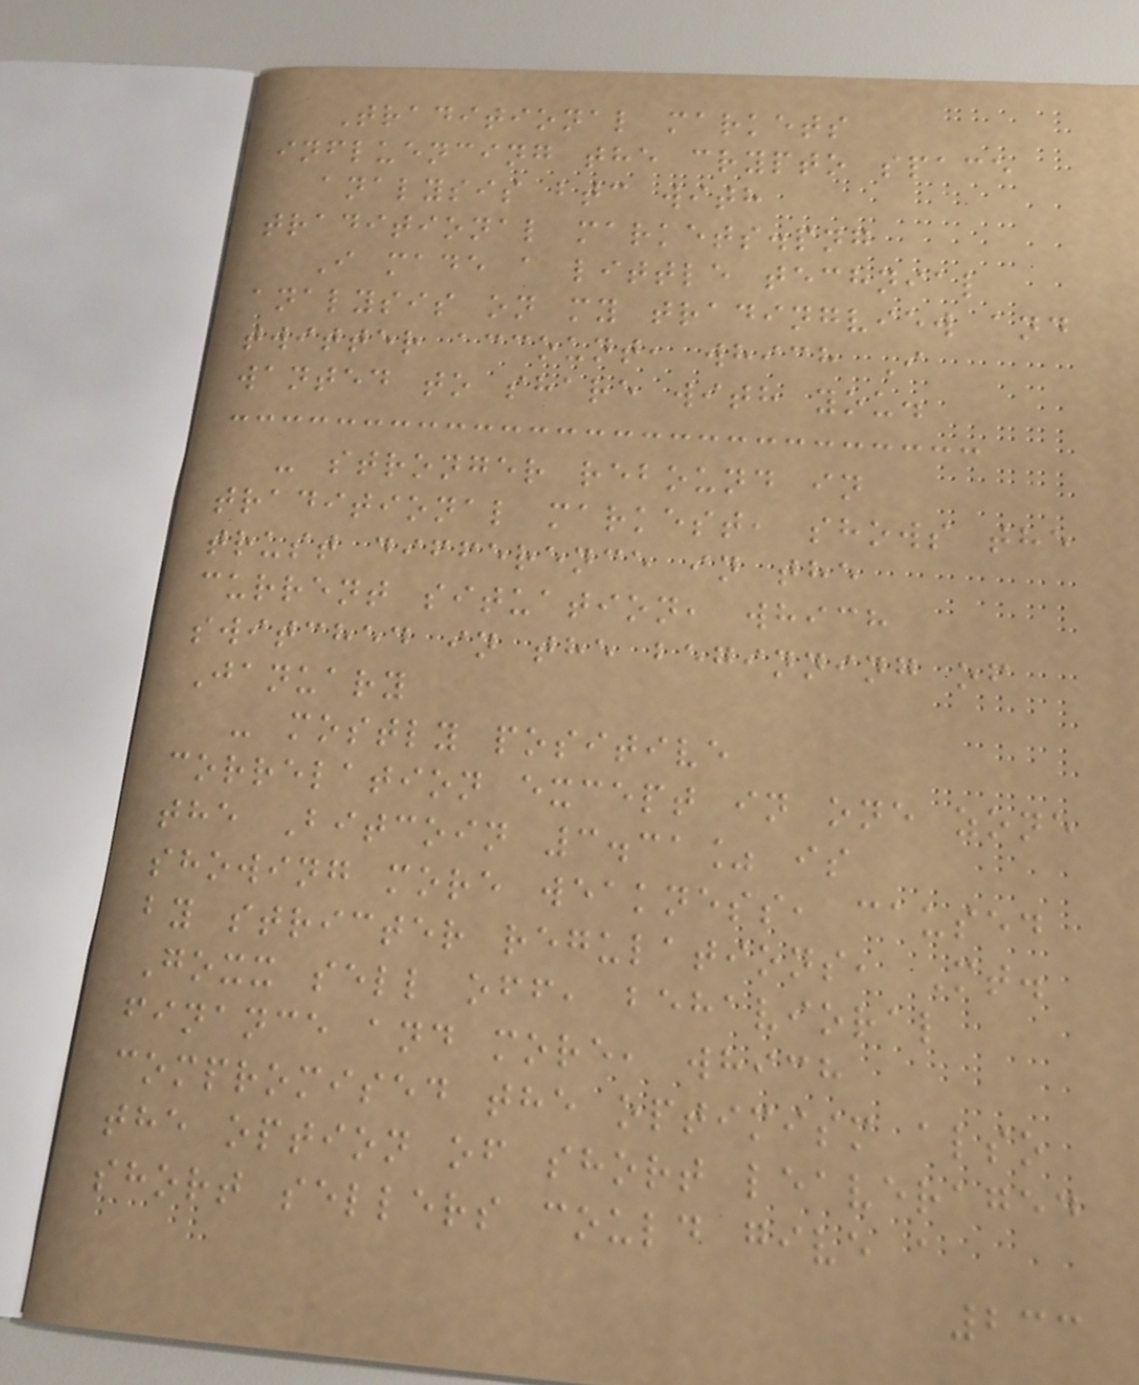Traditional markets
influencing the crypto space
analysis btc with
traditional markets.png
I made a little technial
analysis on my tradingview and
twitter account, which I
wanted to share with you.
- stronger rebound in
traditional markest, shows the
trust difference in the
current situation, which
switched in the beginning of
January
- mostly positive
correlation except in one zone
the Bitcoin 3.31% is
showing more weakness, caused
by stricter regulations, Mt.
Goxx sell off, behavioral
finance and more, which
compromised the optimism also
the option of short leaveraged
short sellers could give a
233
